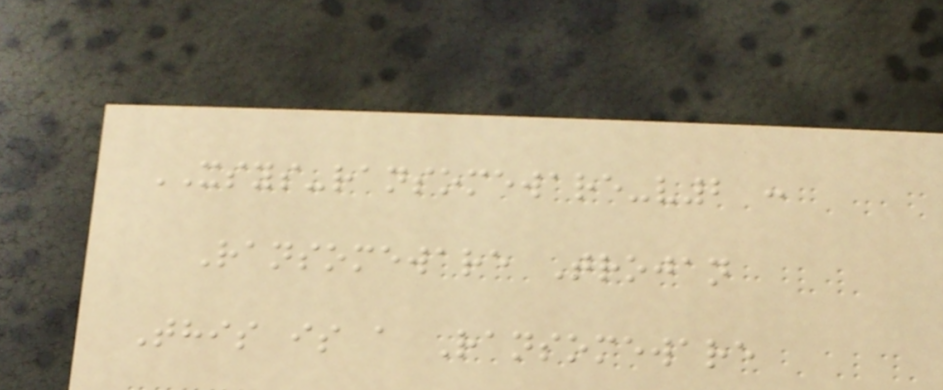XSYS-ransomeware-v2 :
Ransomeware Trojan
This is a Ransomeware
